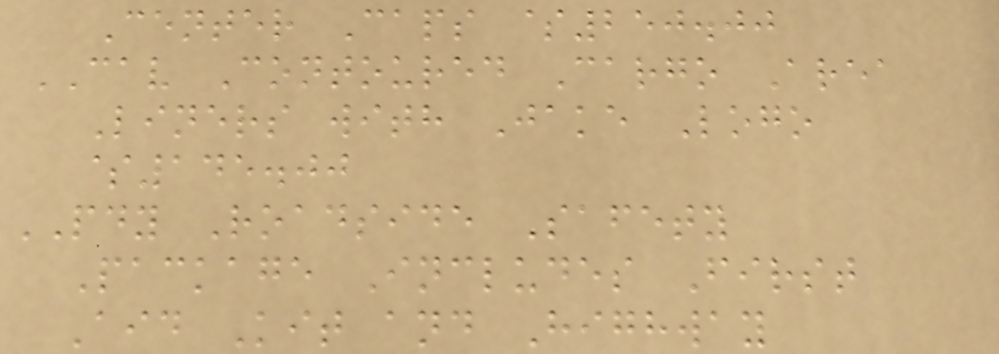Center Caps $250.00
CAV Contoured Cargo Area
Liners with Jake Logo
$145.00
PDY Roadside Safety
Package Includes First
Aid Kit and Highway
